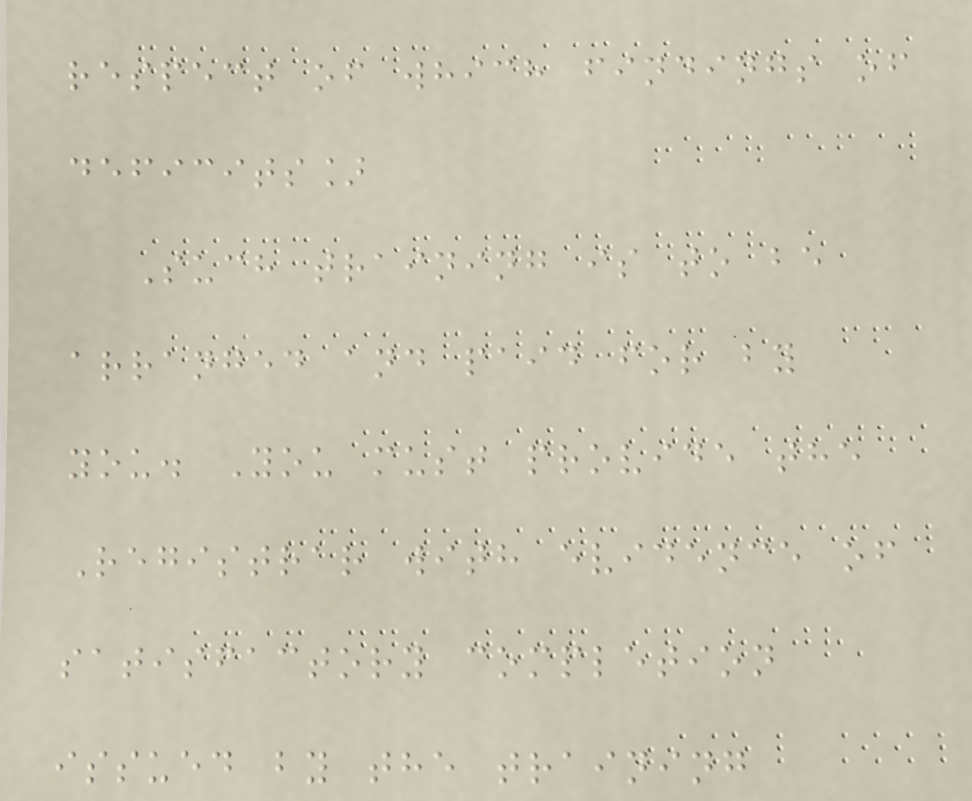respect of which findings of
deficits]
Such training is to be
arranged and paid for by
you. You must provide the
Registrar with evidence of
satisfactory completion
issued by the training
